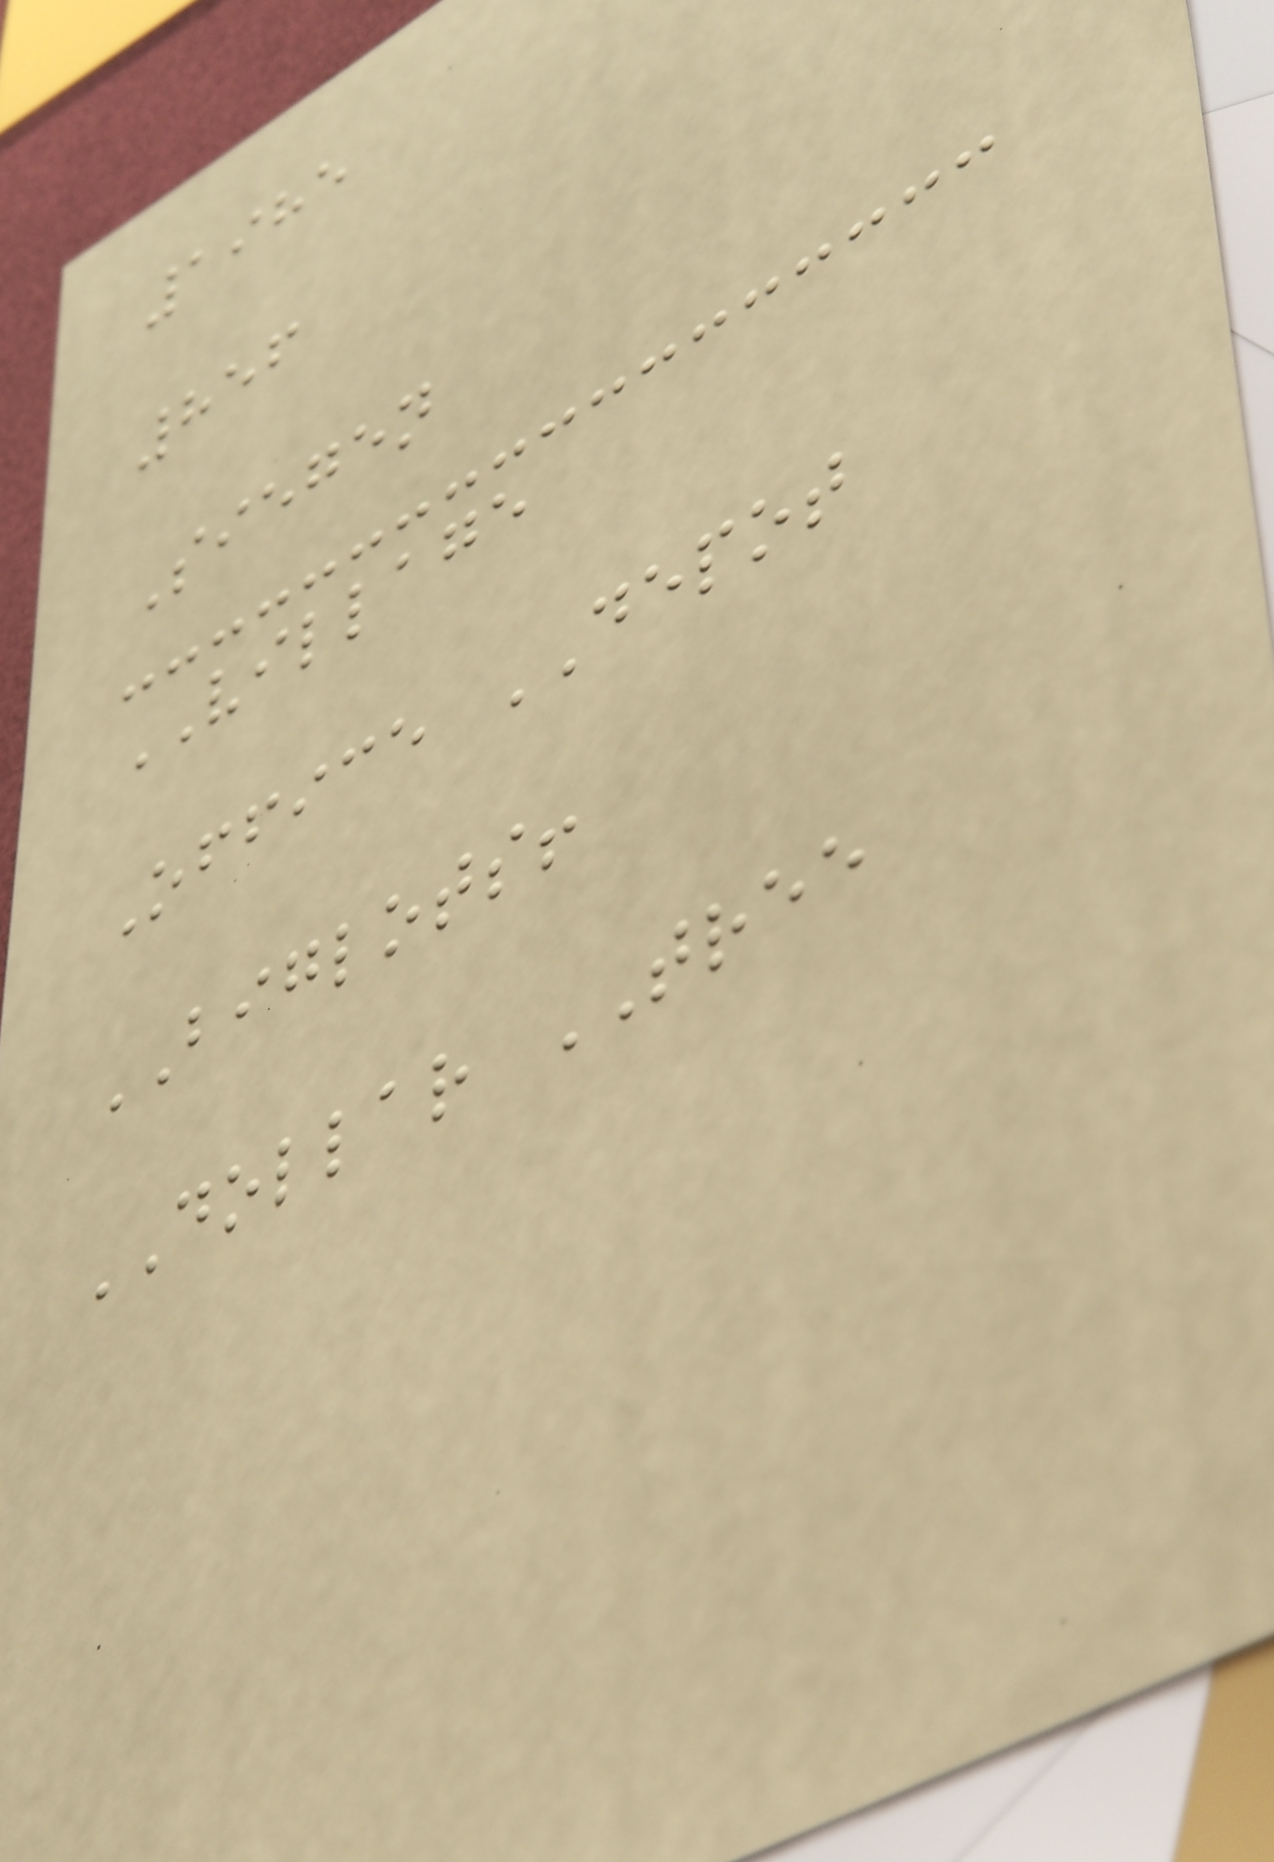1985
856
Siegen
VILLAGE
Office DEPOT
BIGLOTS!
DOLLAR TREE
